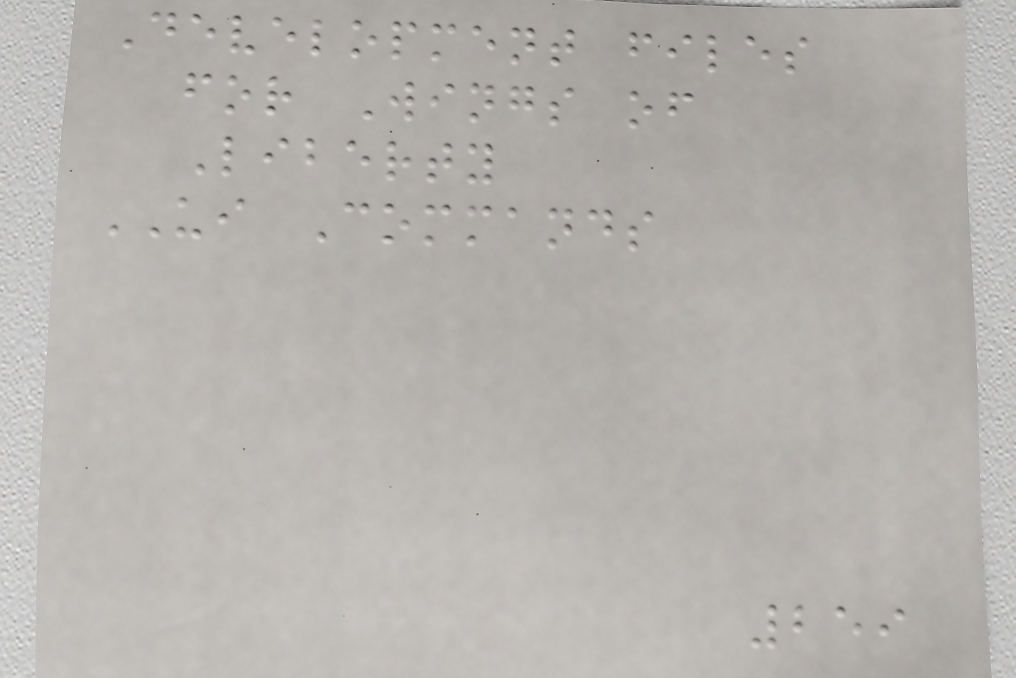Development files
for Wings of
Liberty
UI Commands
259
